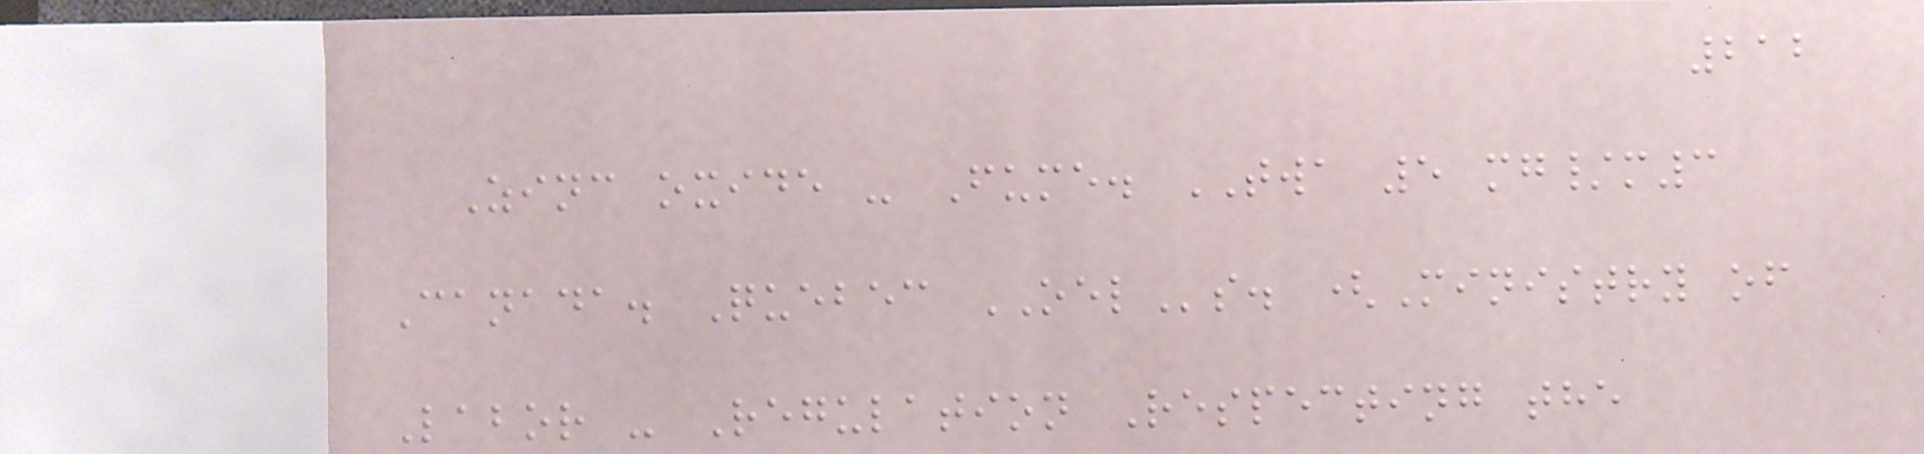212
Zinc oxide - Fume. TWA 5 mg/m3
Canada. Quebec OELs. (Ministry of
Labor - Regulation Respecting the
